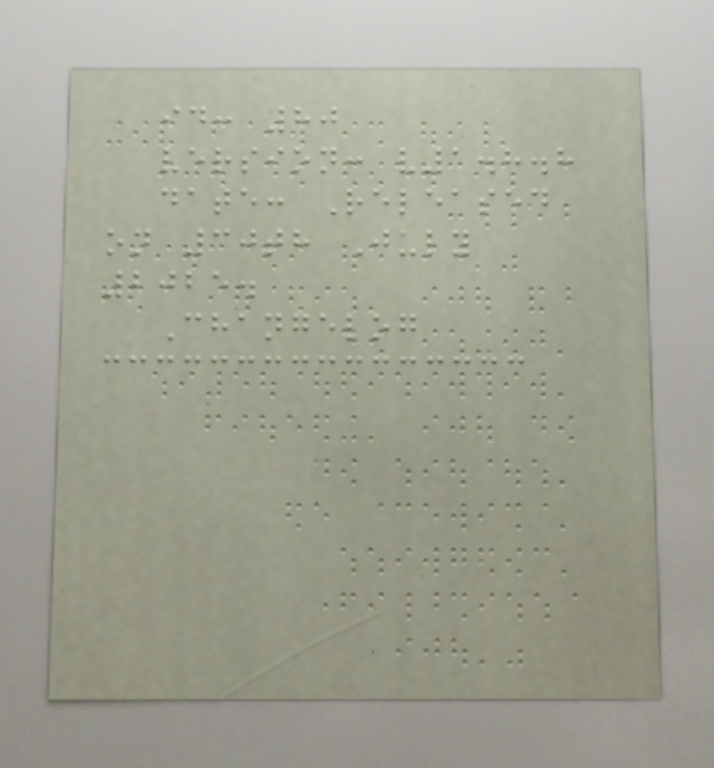id: 80
version: v1.8.8
date: Released
on 30th July
2025.
Changelog
